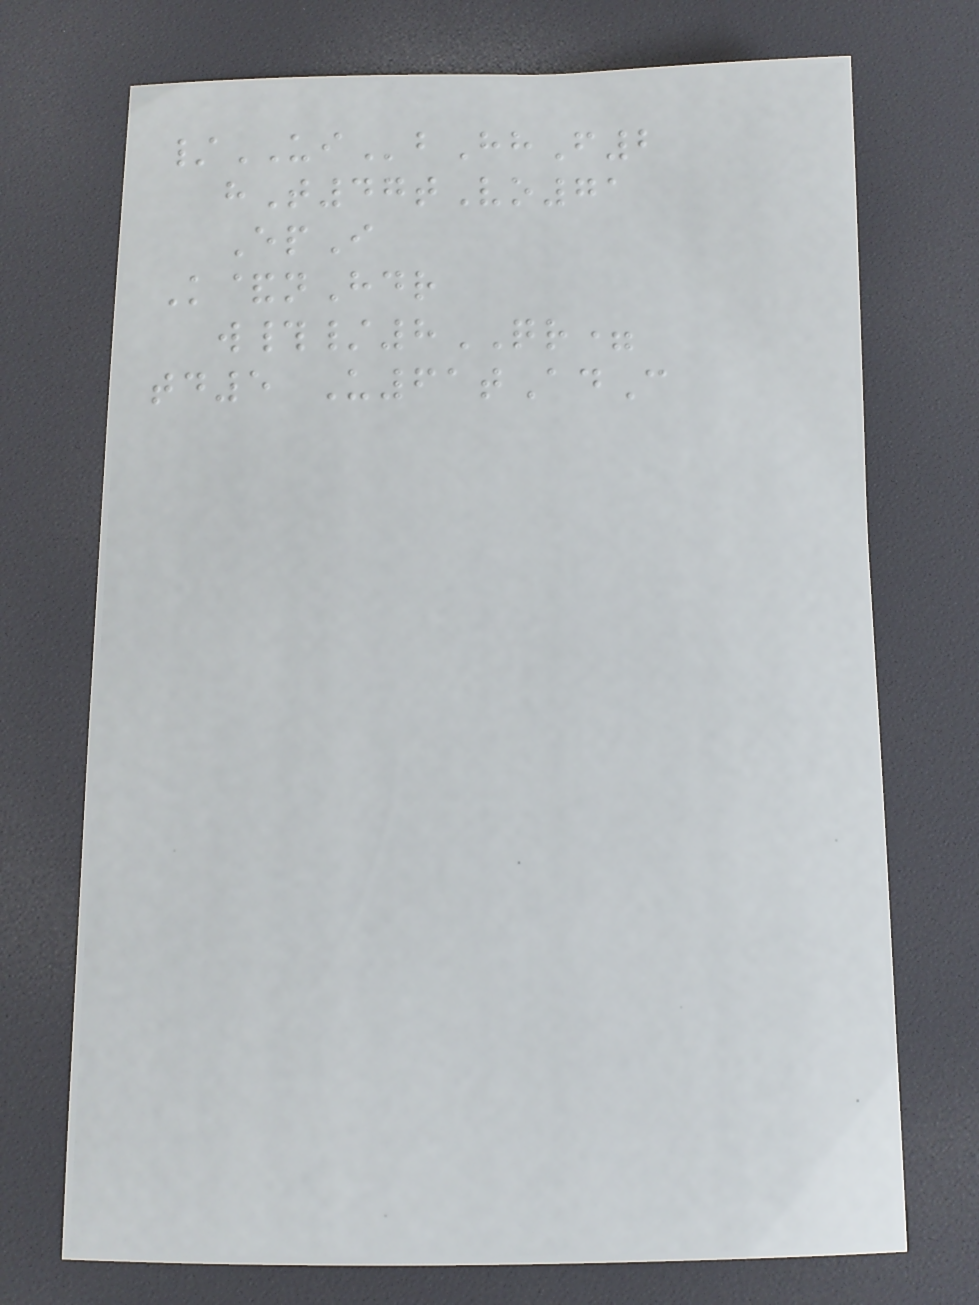/UIbHhF2
hT47tVo71
EpI
K&nHdr
w#/8QR=
td5 U61tAdC
